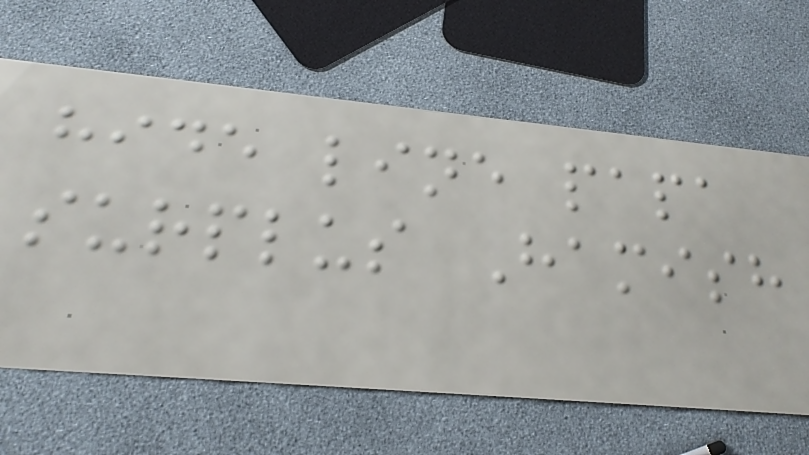hide line papa
surplus Hamish
